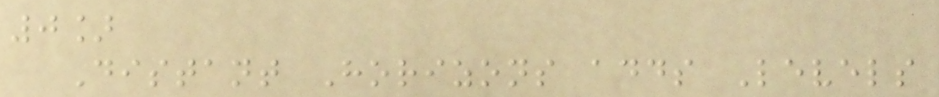0]
Distant Horizons adds Levels
